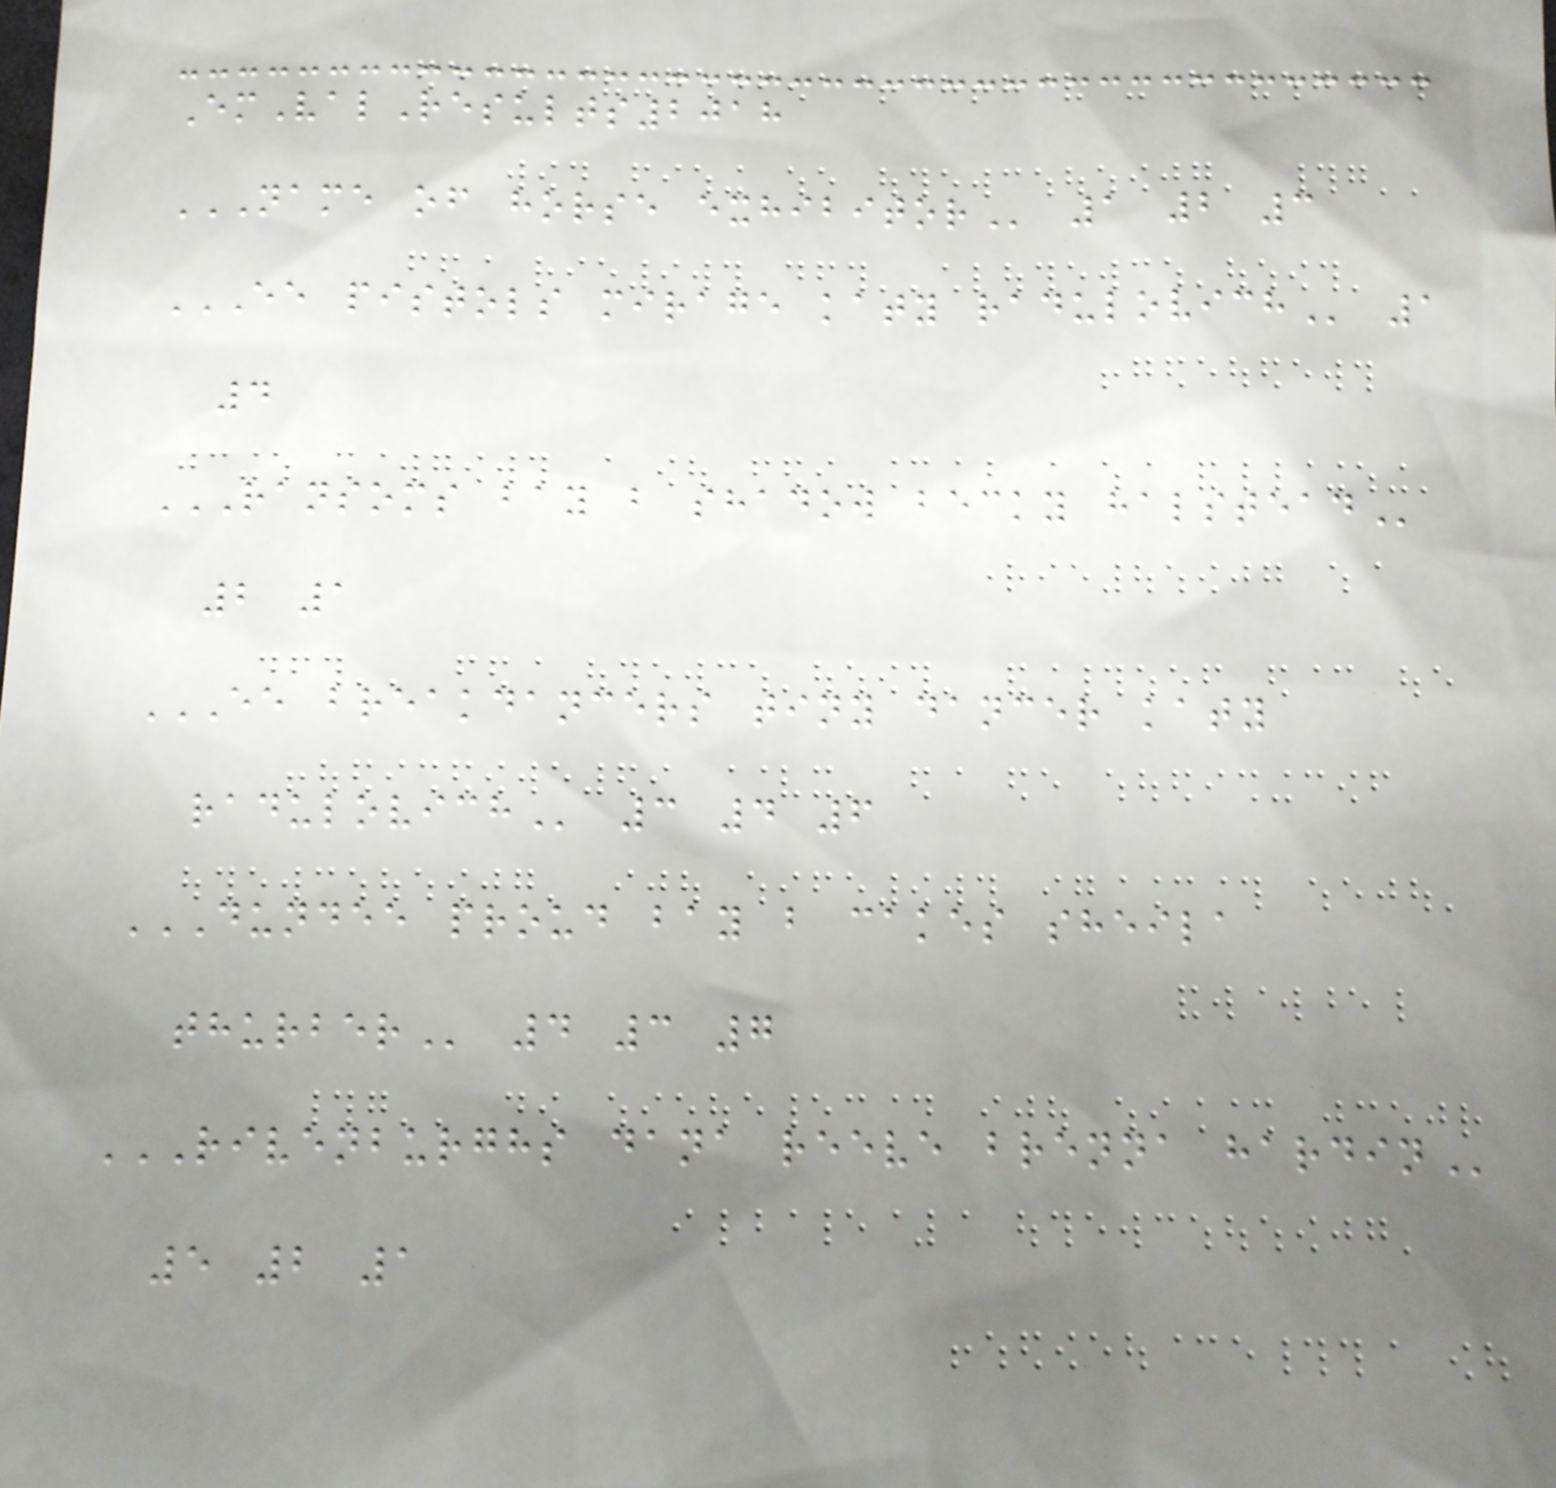EmValResults2018
NAME OF HORSE EXHIBITOR 1 2 3
EE PISTOLS MIRAGE KATY RADULOVICH 1
4
RANSOMS BAY B SHADOW BECKY HALSTEAD
2 1
EE BREAKDANCERS TINY DANCER KATY
RADULOVICH 3 4 6
DUNDEE PROUD BAY B CAKES SHEILA
THURBER 4 3 7
RIVENBURGHS DANA REEVE BRENNA HARDIN
5 2 1
